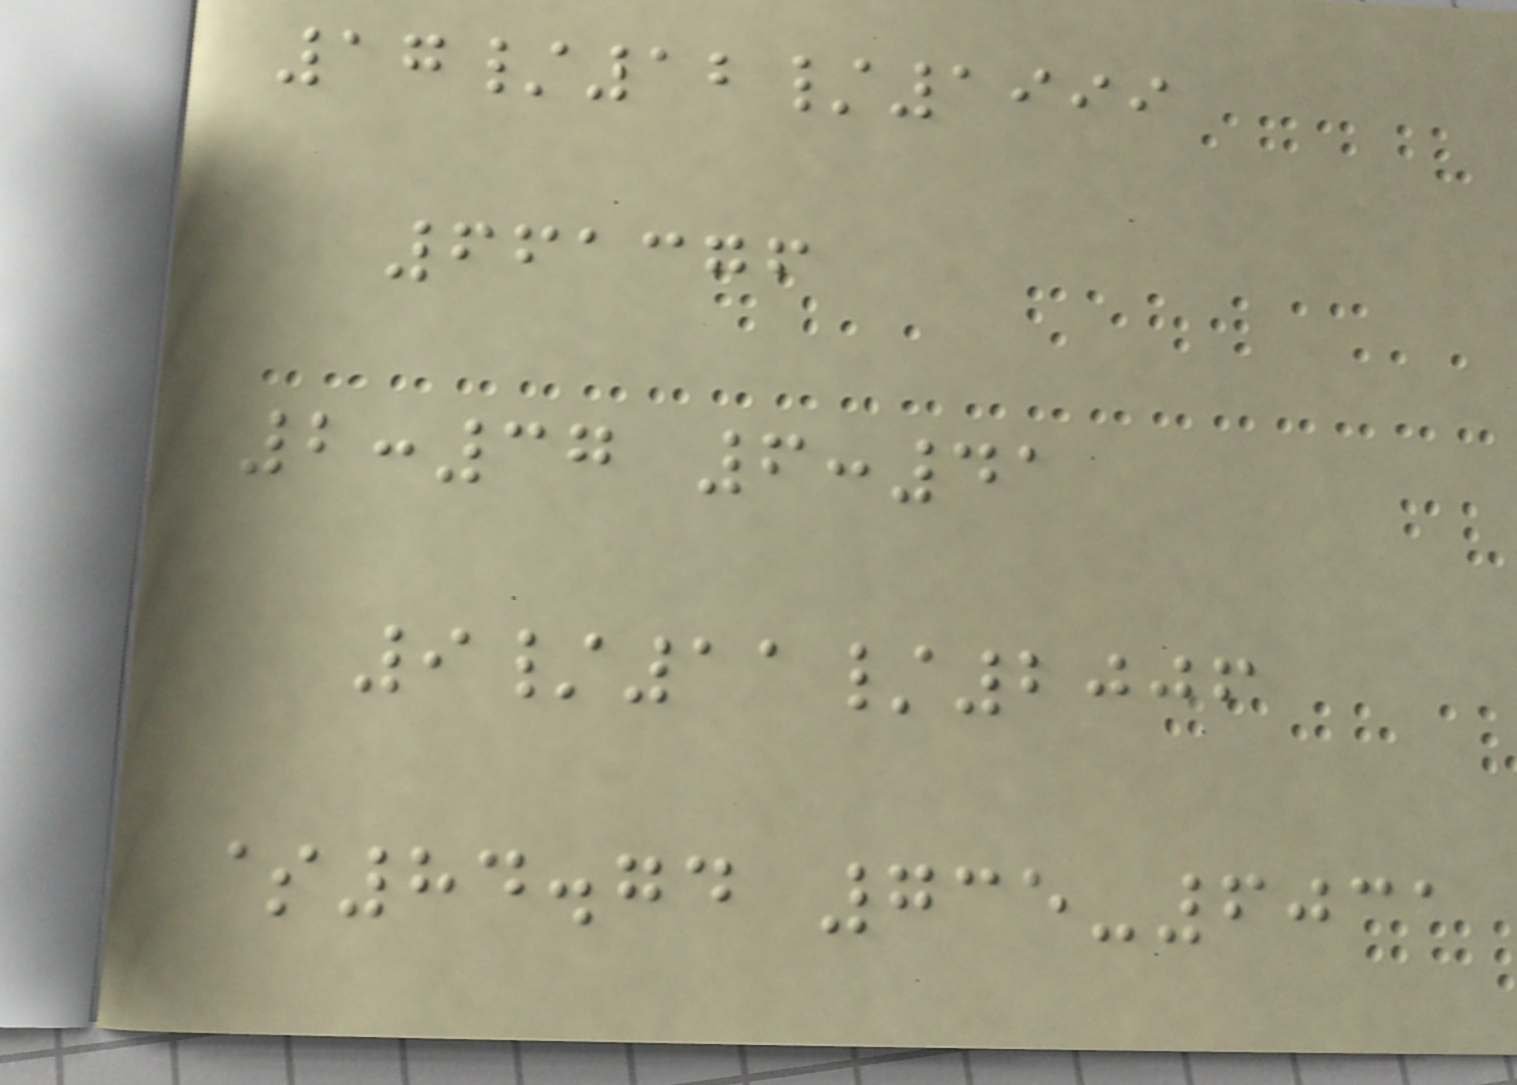17/12/1999
661376
2:37 6:41
9/11/2006
$84.74 735-6031
